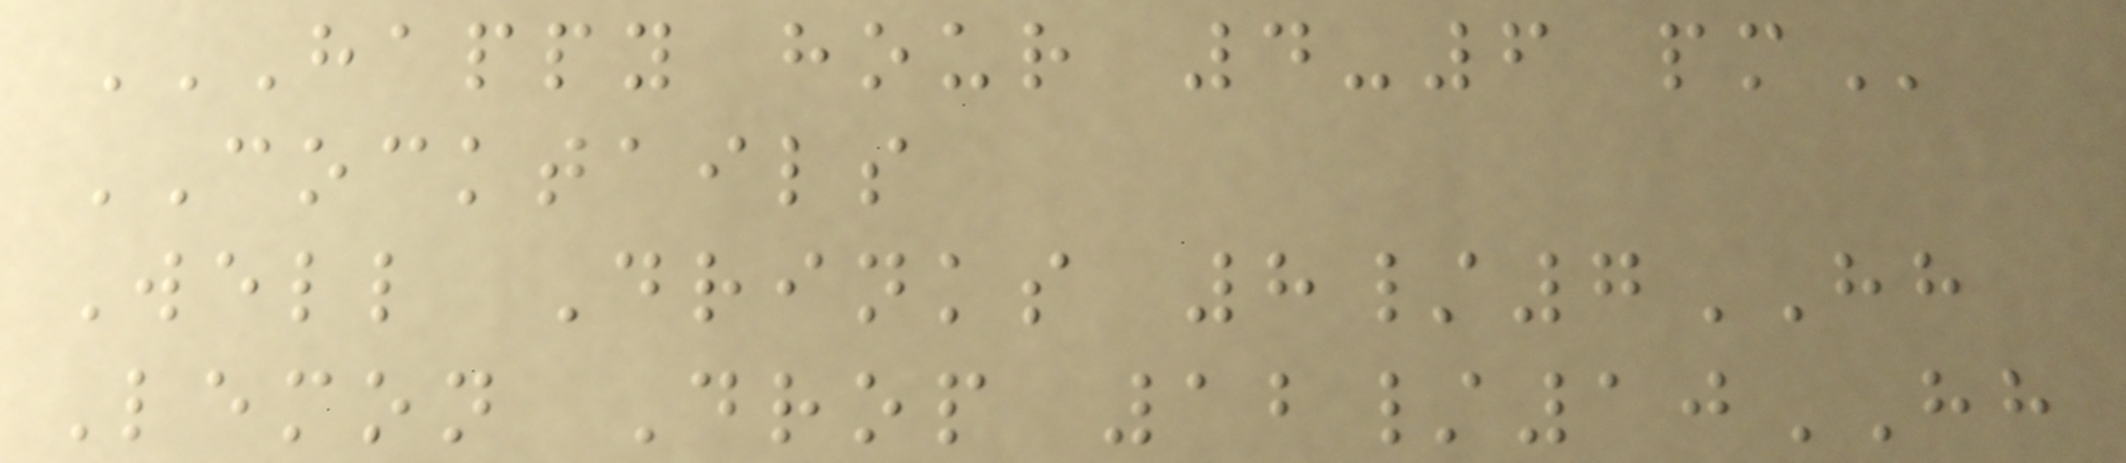HAPPY HOUR 4-6 PM
COCKTAILS
Well Drinks 8/7HH
Lemon Drop 12/10HH
